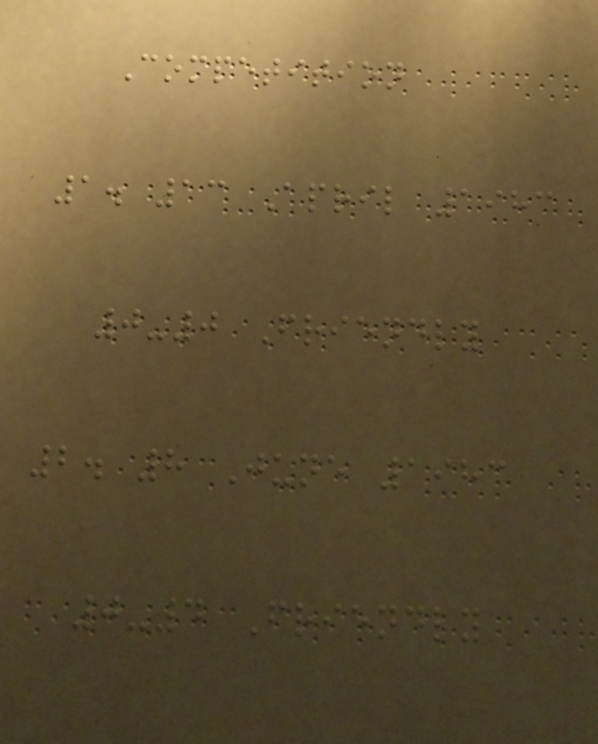Competition
1. 13 April 1983
0-0 Friendly
2. 8 June 1983
0-4 Friendly
